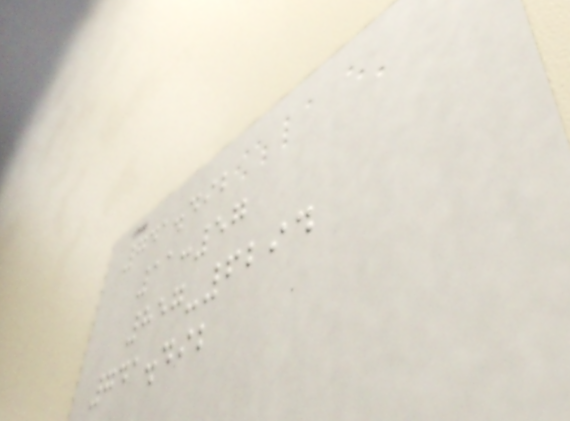741.492
11:57
857-6294
741.492
